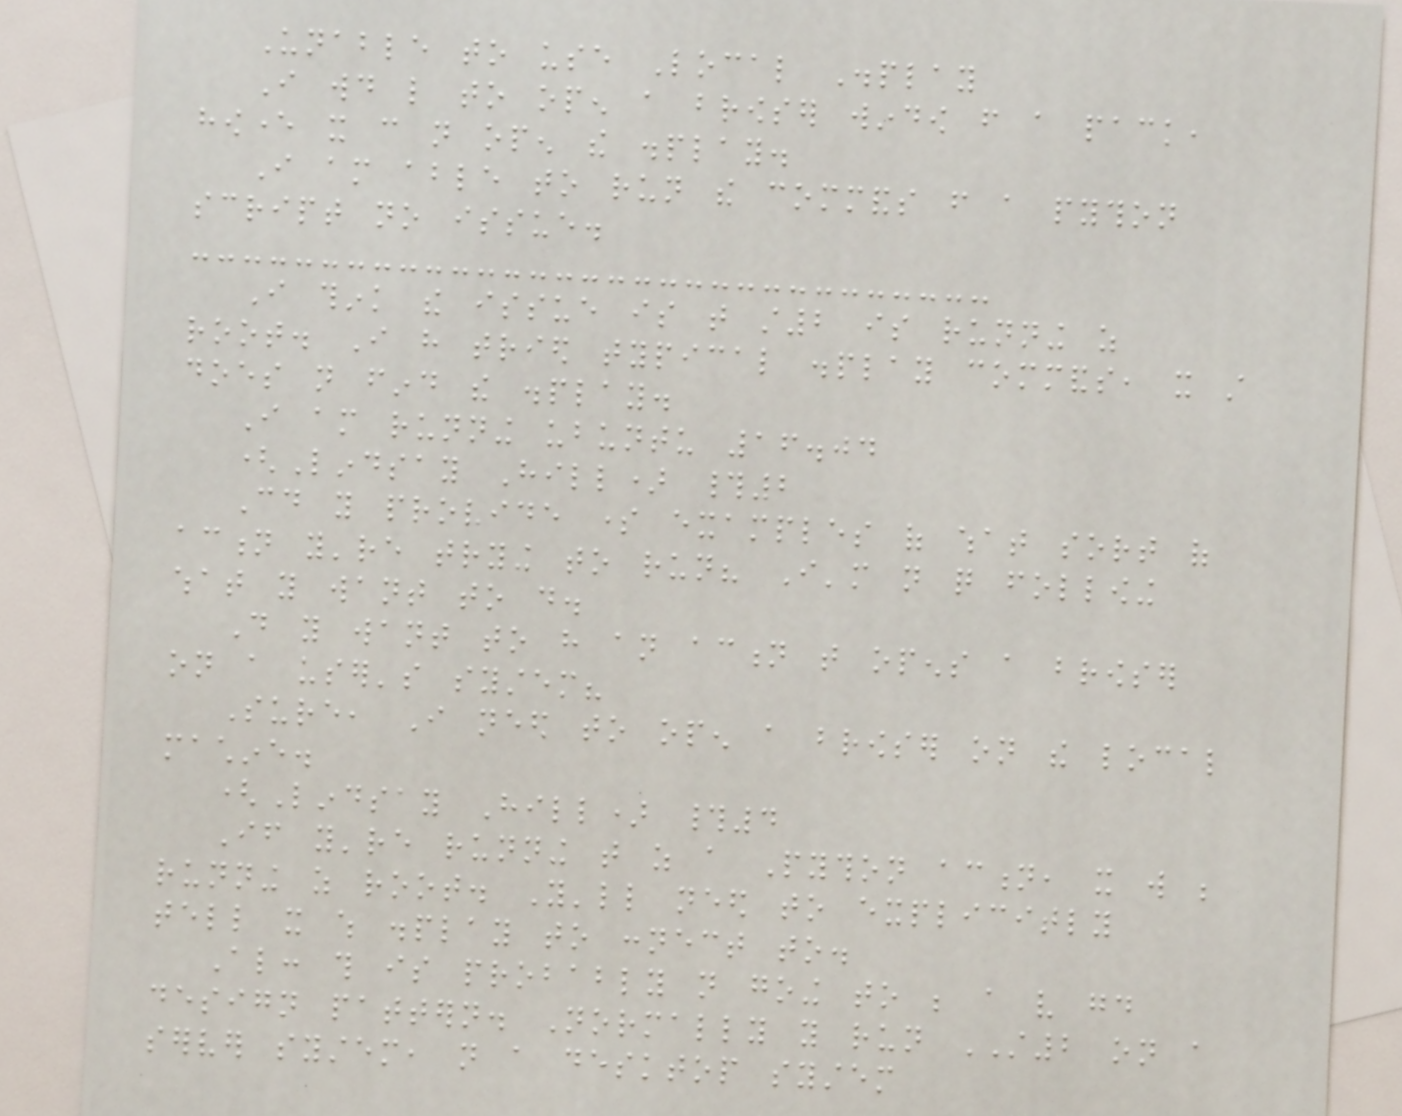Unable to use Local Display
I would like to open a browser window from a pack,
however it can not open the display.
I am able to run the commands from a python
script no issue.
I think the issue is that st2 is running as
root. I have tried typical display commands, it still
does not find the display.
I am running ubuntu 16.04
(Lindsay Hill) #2
Could you provide some examples of what sort of
action you're trying to run? I'm not quite following
what you want to do.
Do you want to have an action that opens a browser
on a user's system?
Sure, I need to open a browser on the local
machine.
(Lindsay Hill) #4
If you're running that as a Python action, it will be
running as root. You'll need to explicitly
tell it which display to connect to.
Also: this is probably not going to be a very good
design pattern. Normally you run ST2 on a
server system, not a desktop system
